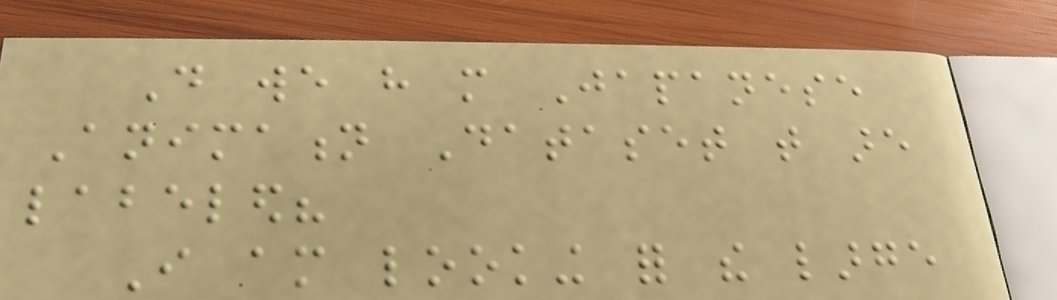Do we have more Japanese
Animation Dataset that are
labeled?
I am looking for the large
